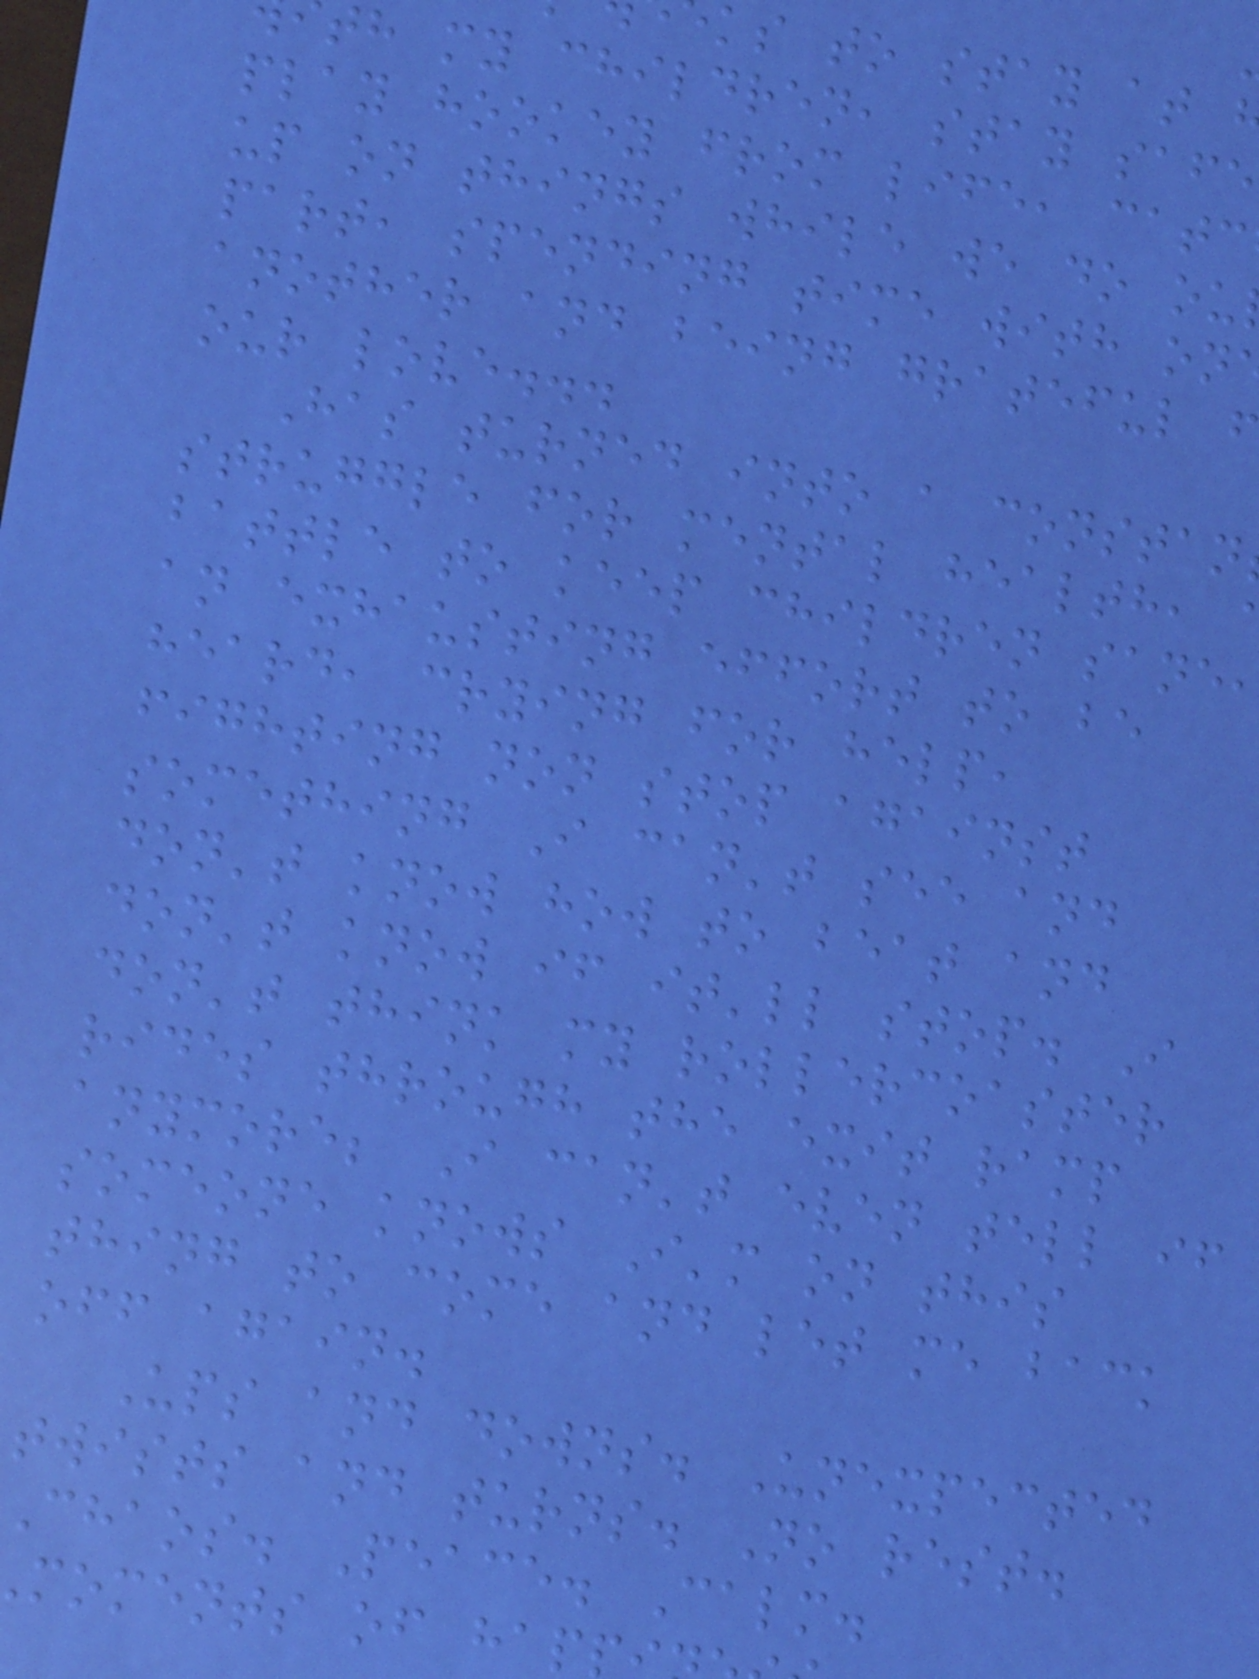ks to stay at
th my children, stay safe
play hookey from life, catc
up on things while we do ou
part, spending time with on
another and being grateful f
our love...
Has turned into a constan
struggle for mental health,
battle to keep children sane
an exhausting effort to be
heard, crying for help,
fighting non stop against
something I can't see and
don't know how to beat and
don't know if it'll stop. I
don't think my rollercoaster
rides through the exit ramp
anymore; I can't even tell if
someone knows I'm on this
thing to come and let me back
off again.
Ups and downs. Unexpected
twists and turns. No rest.
chaos. Peace. Calm.
moments of hap
